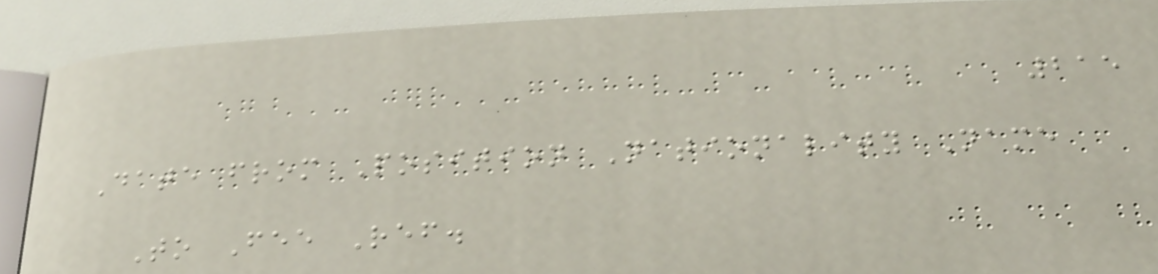215
Date from Position Nationality Name
To Fee Ref.
